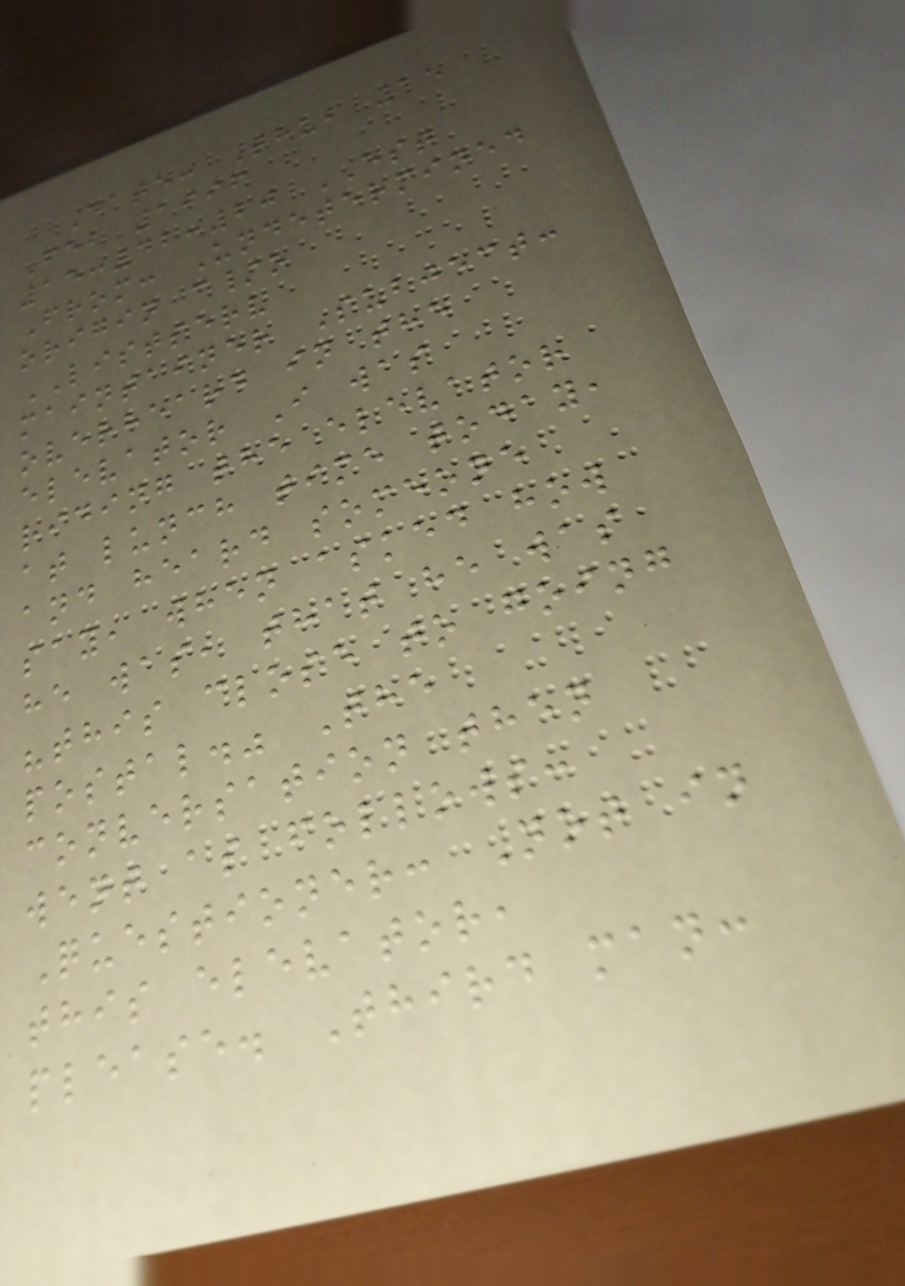Date: Thu, 15
Feb 1996
15:42:20 EST
From: Undetermined
origin c/o
LISTSERV
maintainer Subject:
overheard in the
elevator I was
riding the elevator
at lunch time today,
and heard someone
say, when asked how
he was, that he was
"this close to going
postal." The
conversation then
went as follows:
Questioner: Not in
this elevator,
please. Third man:
